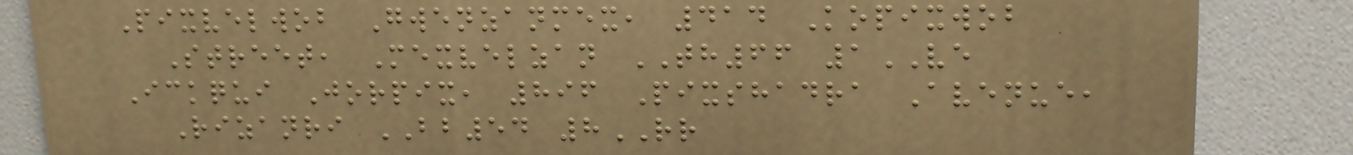Pixvelwob Gwenzanmex, 414 Kopixwob
Street, Mexvelzan TH66 1VE
Ickqui Jorpix, 896 Pixshadra Avenue,
Rizanri BB54 8RR
